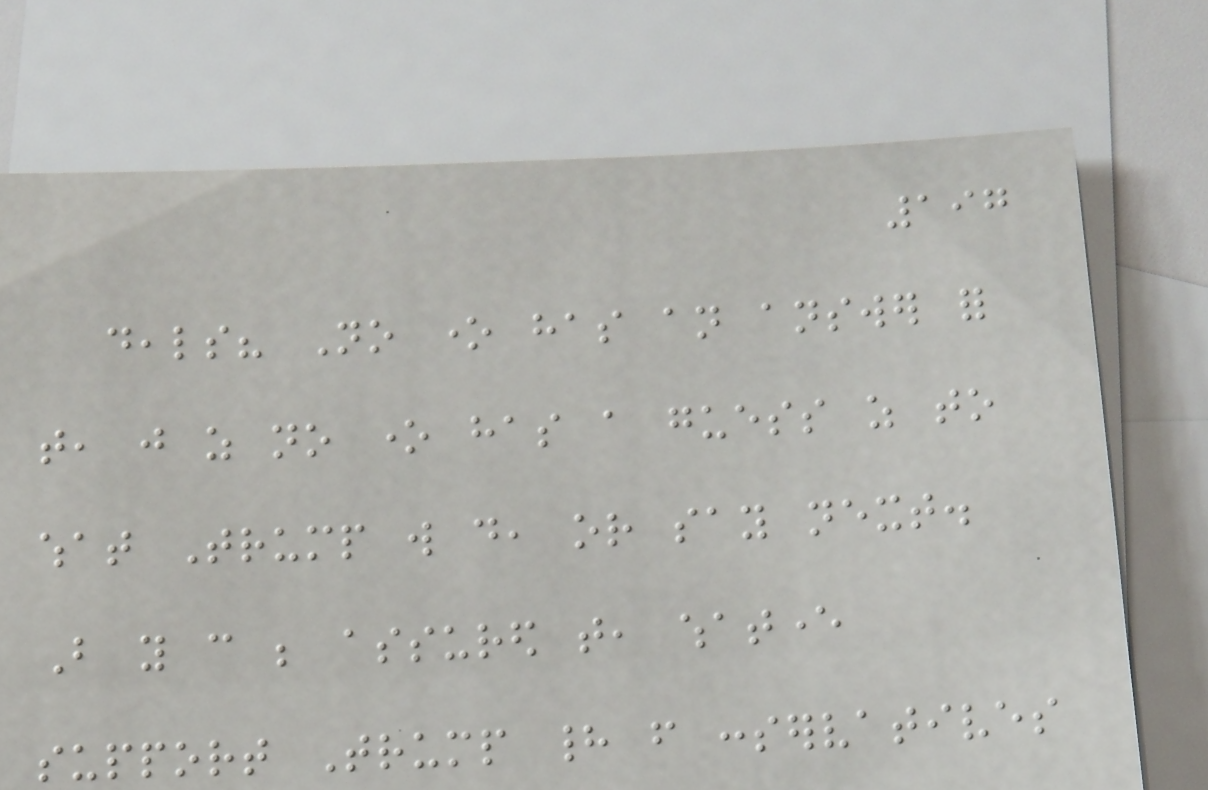197
deals? No one has an answer for
that, just as no one has a guess as to
what Trump will do, or say next.
But you can be assured that, whatever
support Trump had from conservatives
